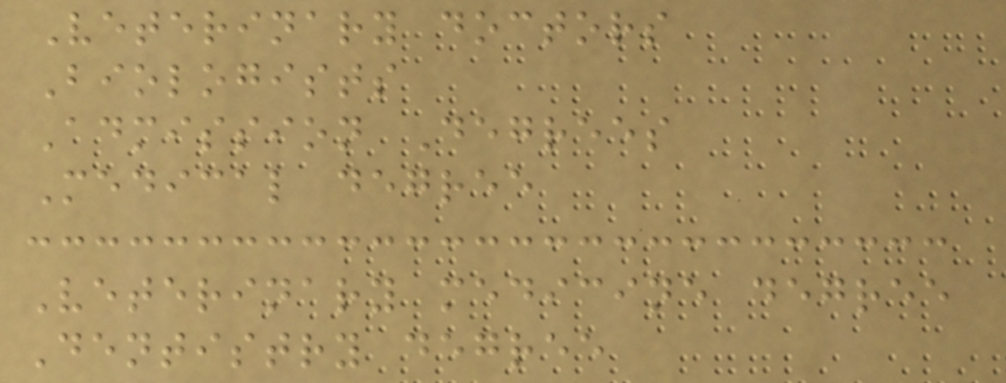Veterinary doctors
Biologists
Admission Degrees
Medical degree
Veterinary medicine degree
Dentistry degree
